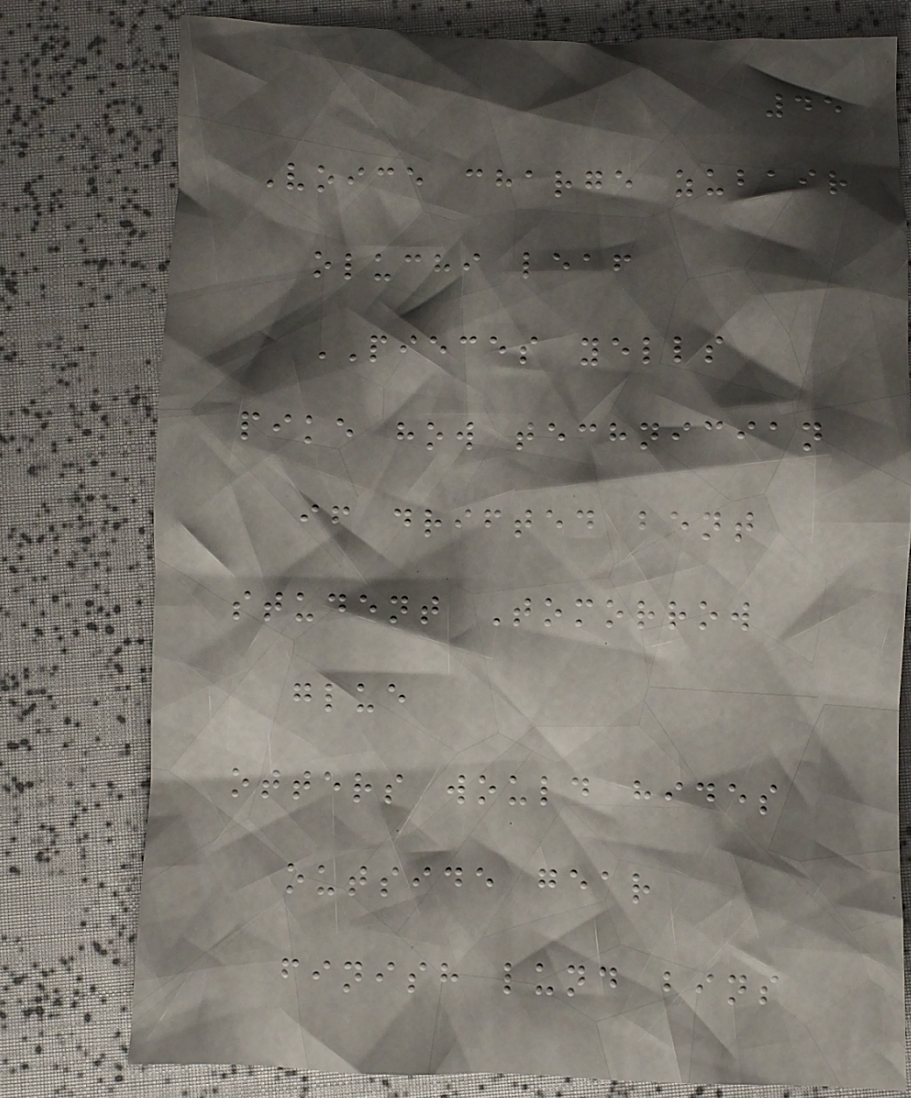45
Voice charge zubair
oluchi leaf
PIECES yells
pike how technician
if drifted bent
student Tomorrow
glue
otters would hides
outside gear
finish lund bins
